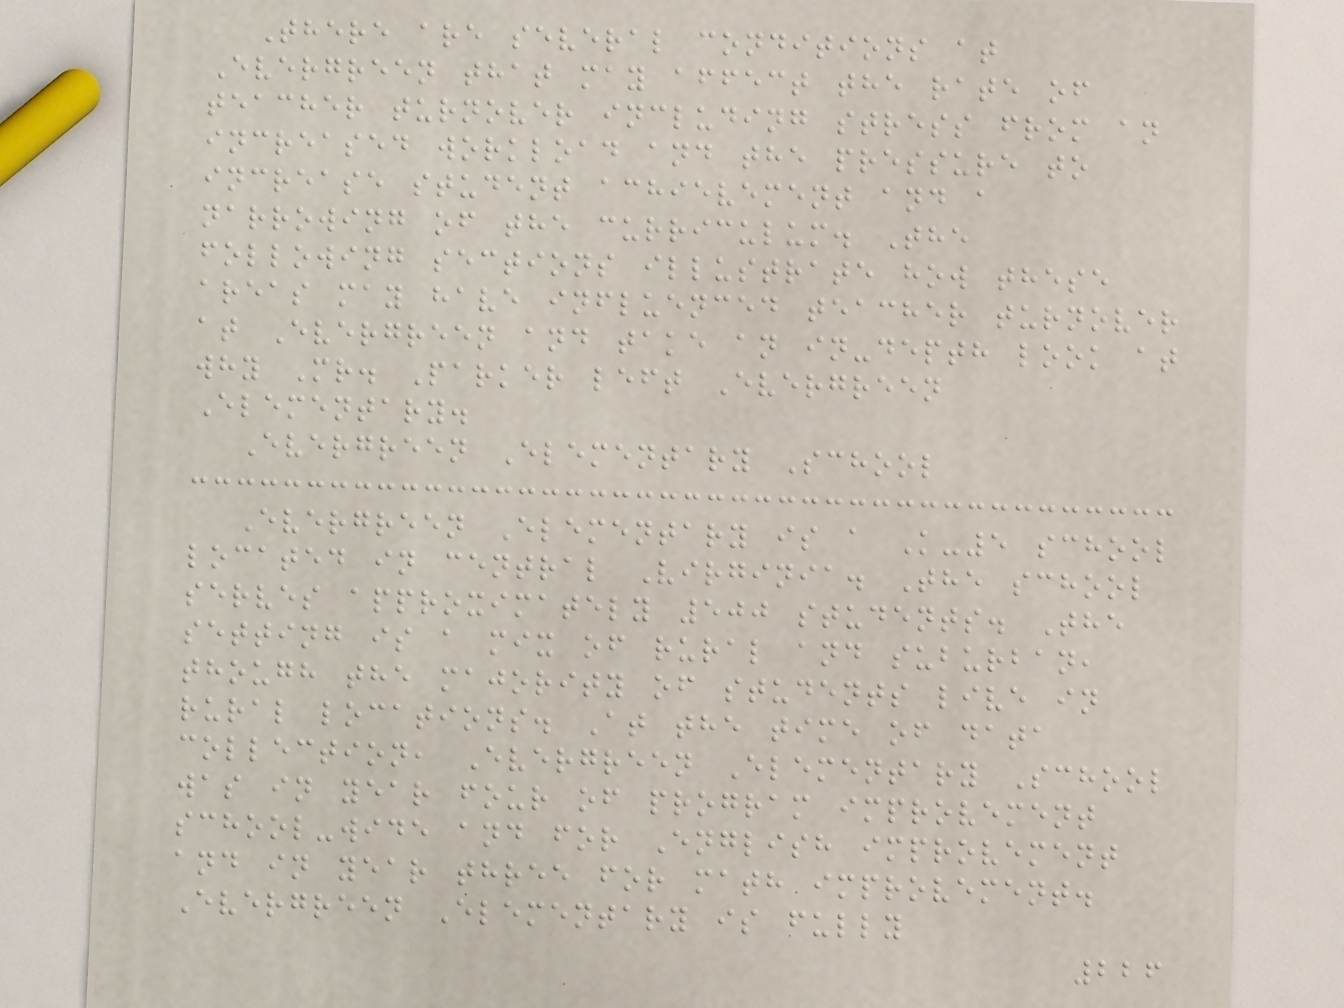There are several conditions at
Evergreen that may affect the rate of
teacher turnover including stress from an
increased workload and the pressure to
increase student achievement and a
narrowing of the curriculum. The
following sections illustrate how these
areas may have influenced teacher turnover
at Evergreen and take an in-depth look at
why Mr. Parker left Evergreen
Elementary.
Evergreen Elementary School
Evergreen Elementary is a K-5 school
located in central Virginia. The school
serves approximately 500 students. The
setting is a mix of rural and suburban,
though the majority of students live in
rural locations. At the time of data
collection, Evergreen Elementary School
was in year four of program improvement
school-wide and for English improvement
and in year three for math improvement.
Evergreen Elementary is fully
226
